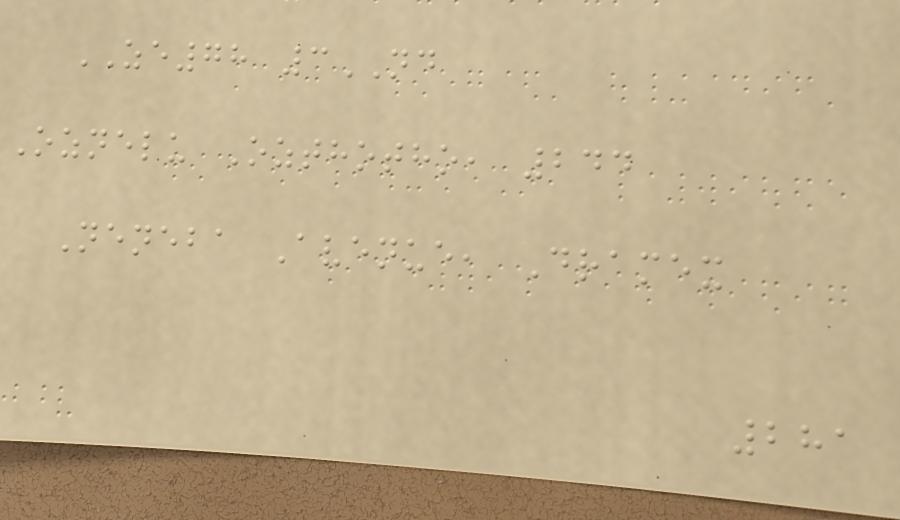ZE78 3ND
Oznelu Ozthotho, 244
Neneba Avenue, Dramex
281
